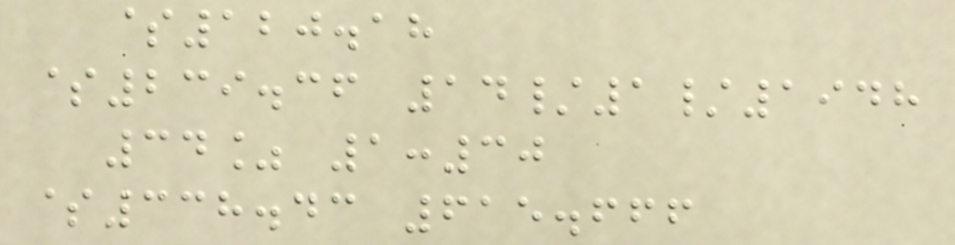$120.18
$239.36 14/1/1948
34% 1:30
$338.43 615.666
